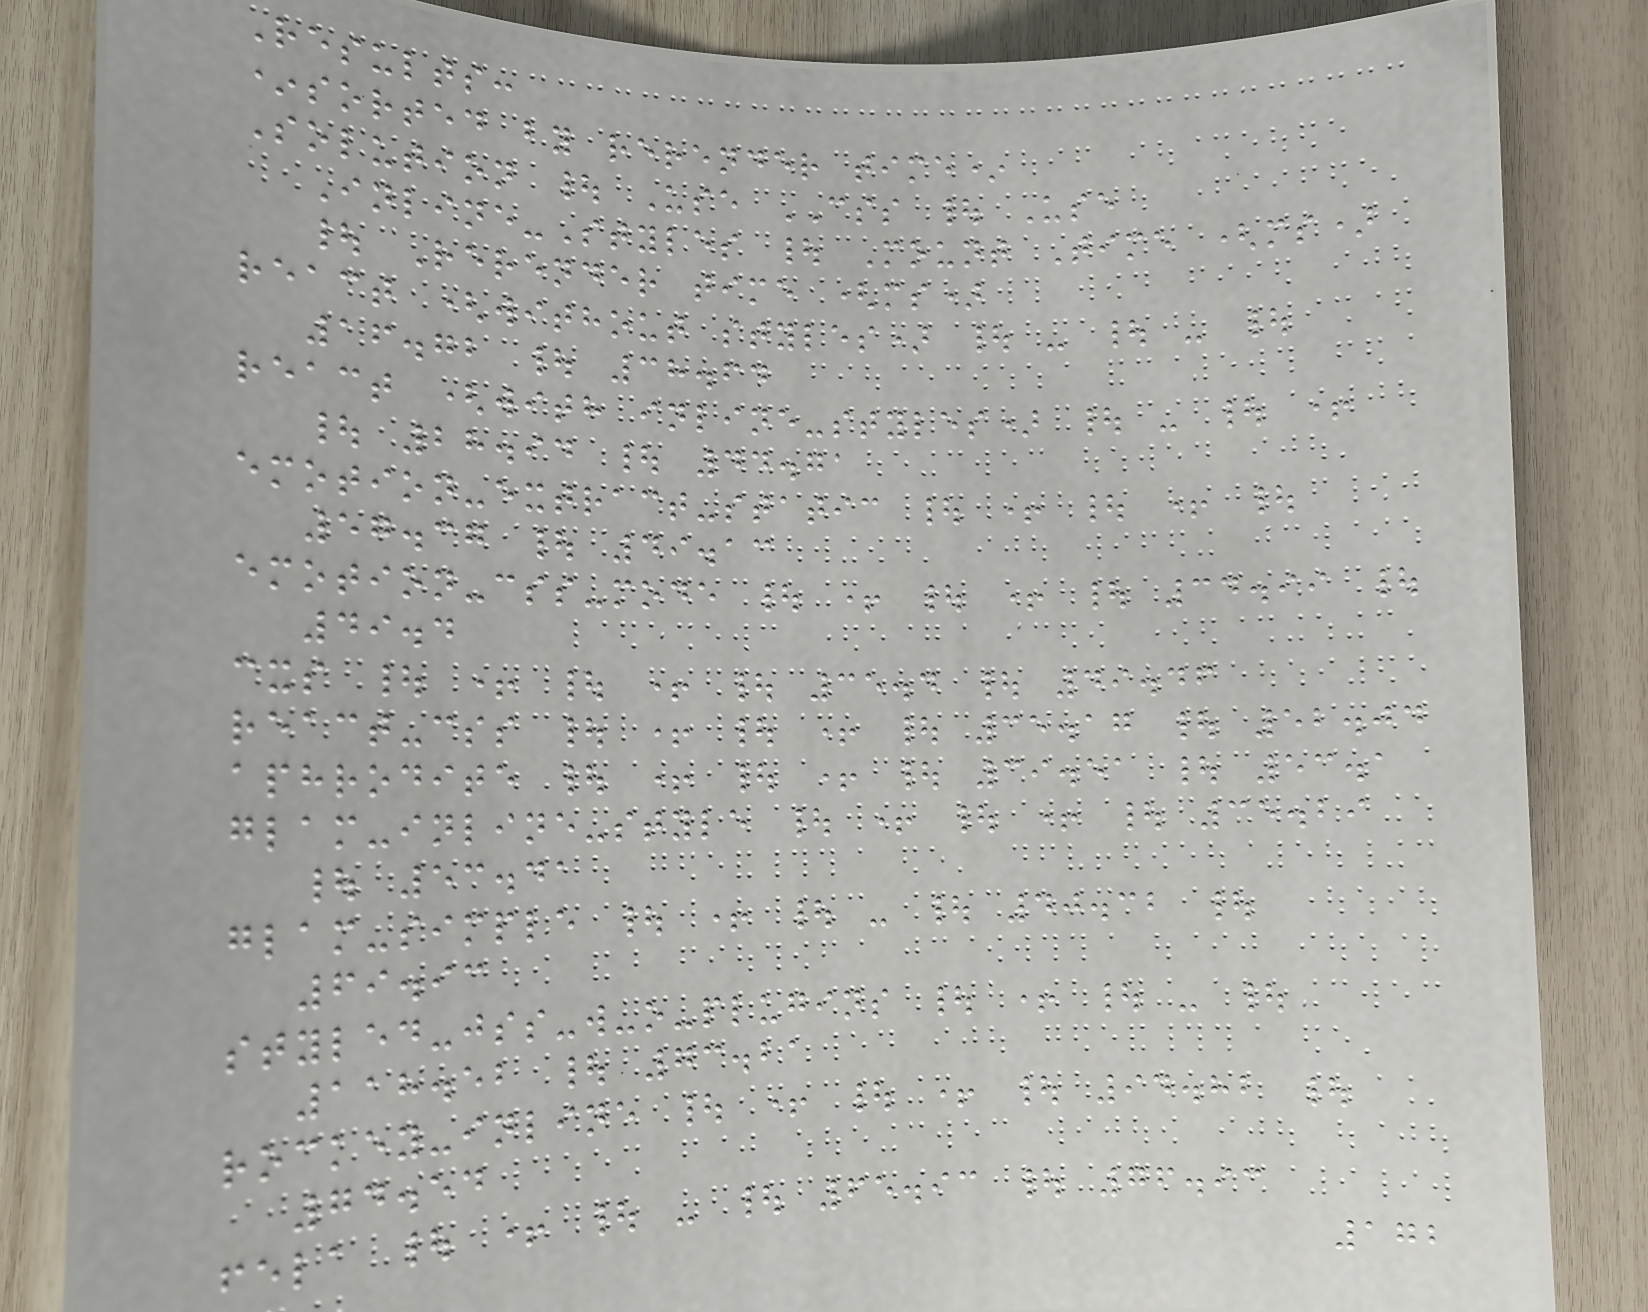Results:
*sorted by rerender time*
Solution | Use CSS | Use
Inline-Styles | Mount Time (ms)
| Rerender time (ms)
react (without styles) | - | - |
16.72 | 38.64
react (with inline-styles) | - | +
| 28.94 | 44.71
emotion-extract-static | + | + |
57.37 | 49.13
emotion-css-mode | + | + | 34.99 |
49.4
cxs | + | + | 35.4 | 49.46
react-css | + | + | 35.17 | 52.04
aphrodite | + | + | 39.51 | 53.1
glam-inline-style | + | + | 35.29
| 53.41
glam-simple | + | - | 40.32 |
69.93
styled-jss-w-o-plugins | + | - |
118.52 | 73.21
rockey-inline | + | + | 94.82 |
74.54
fela | + | - | 65.93 | 76.93
172
